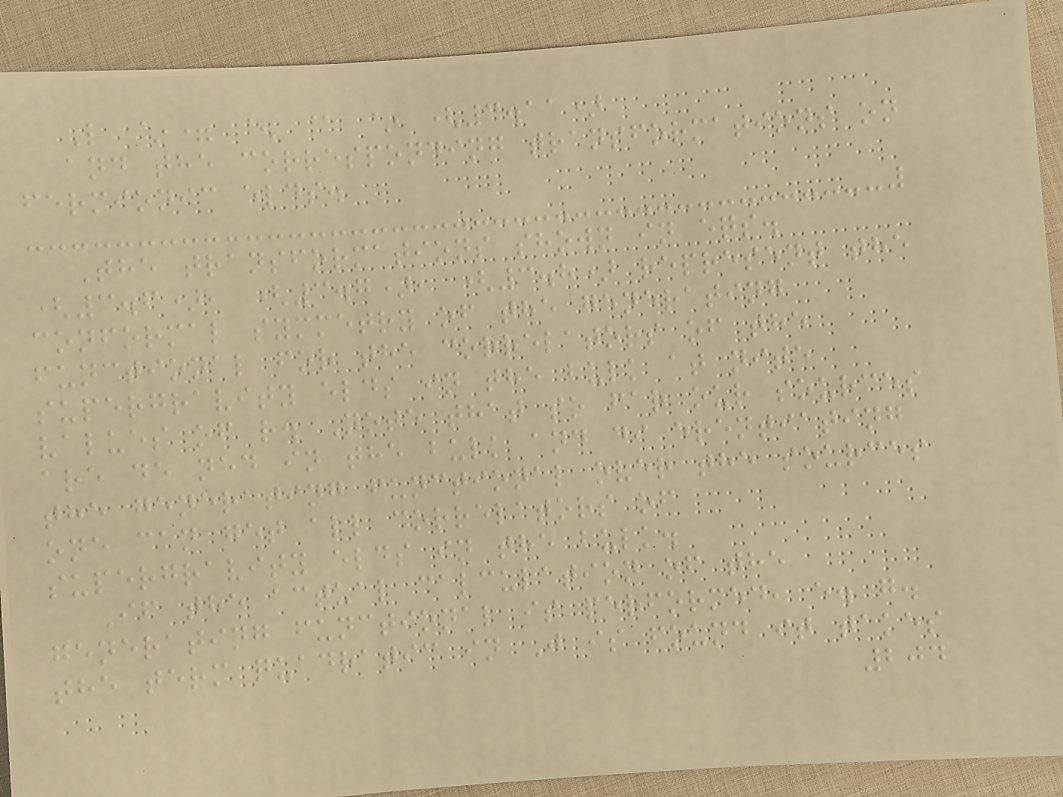L ~= ^ @ ~ (3.11)
and the corresponding transformations on
fermionic elds.
The transformations shown in eqs.
(3.6), (3.7), (3.8) represent the
conformal symmetry of the generating
functional for the correlators of the
supergravity elds in the bulk at nite
values of r. Note that so far our sources
are de ned in the bulk and di erentiating
the generating functional over the sources
one can get all correlators of
supergravity elds in the bulk.
If the actual calculation of the
generating functional is performed, e. g.
the term quadratic in J is found it takes
204
